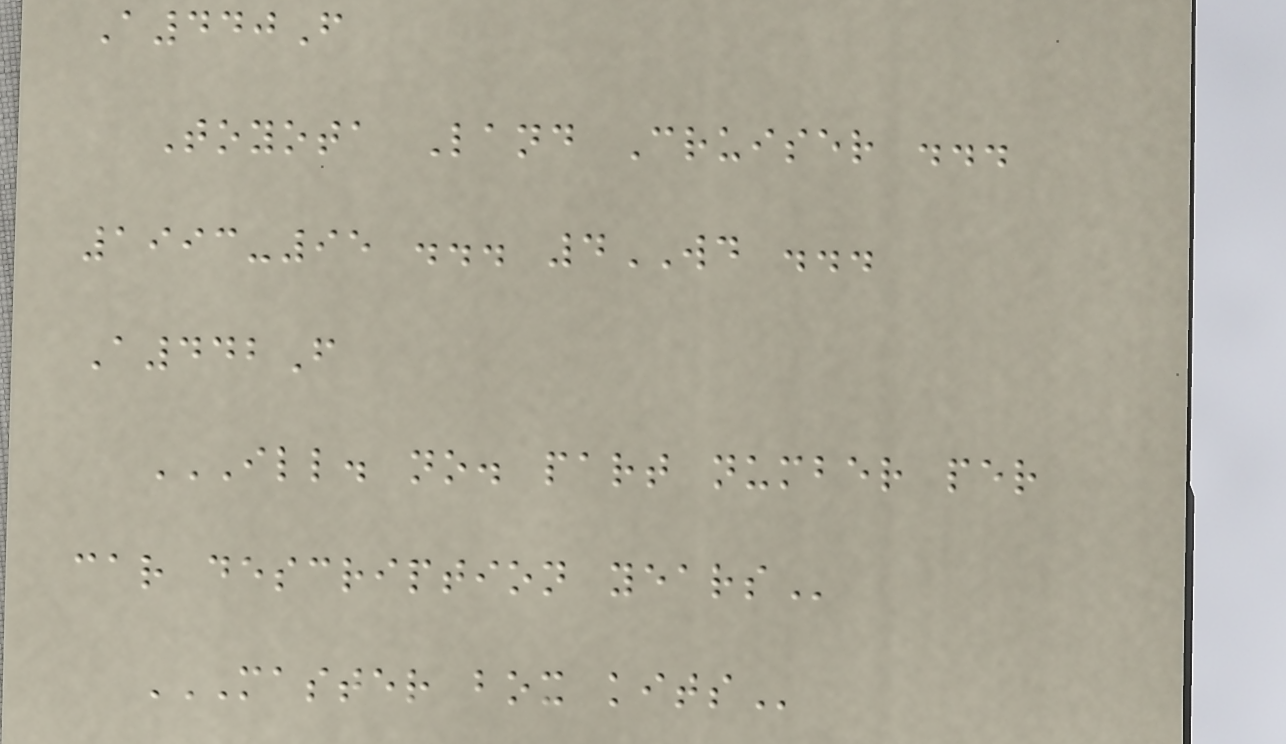A440F
Toyota Land Cruiser ...
1993-95 ... 4WD ...
A442F
ILL. NO. PART NUMBER PER
CAR DESCRIPTION YEARS
MASTER BOX KITS
